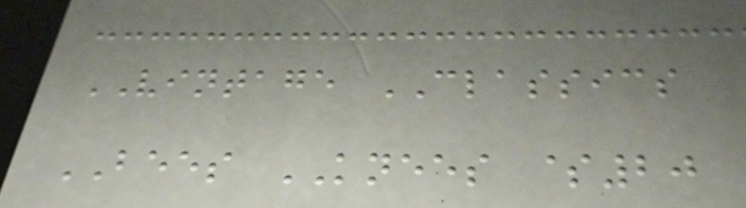VINTAGE CLASSICS
BEES KNEES $20
